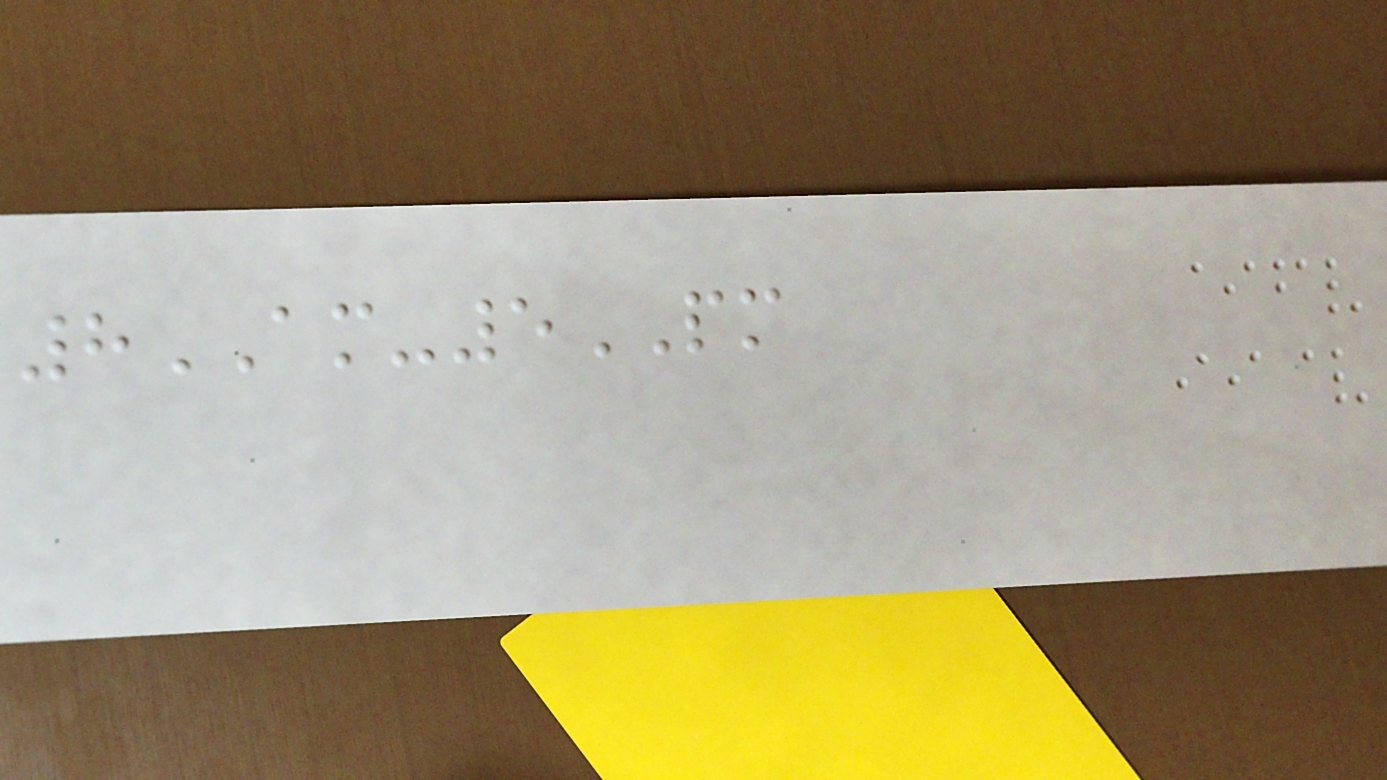8AM-5PM
